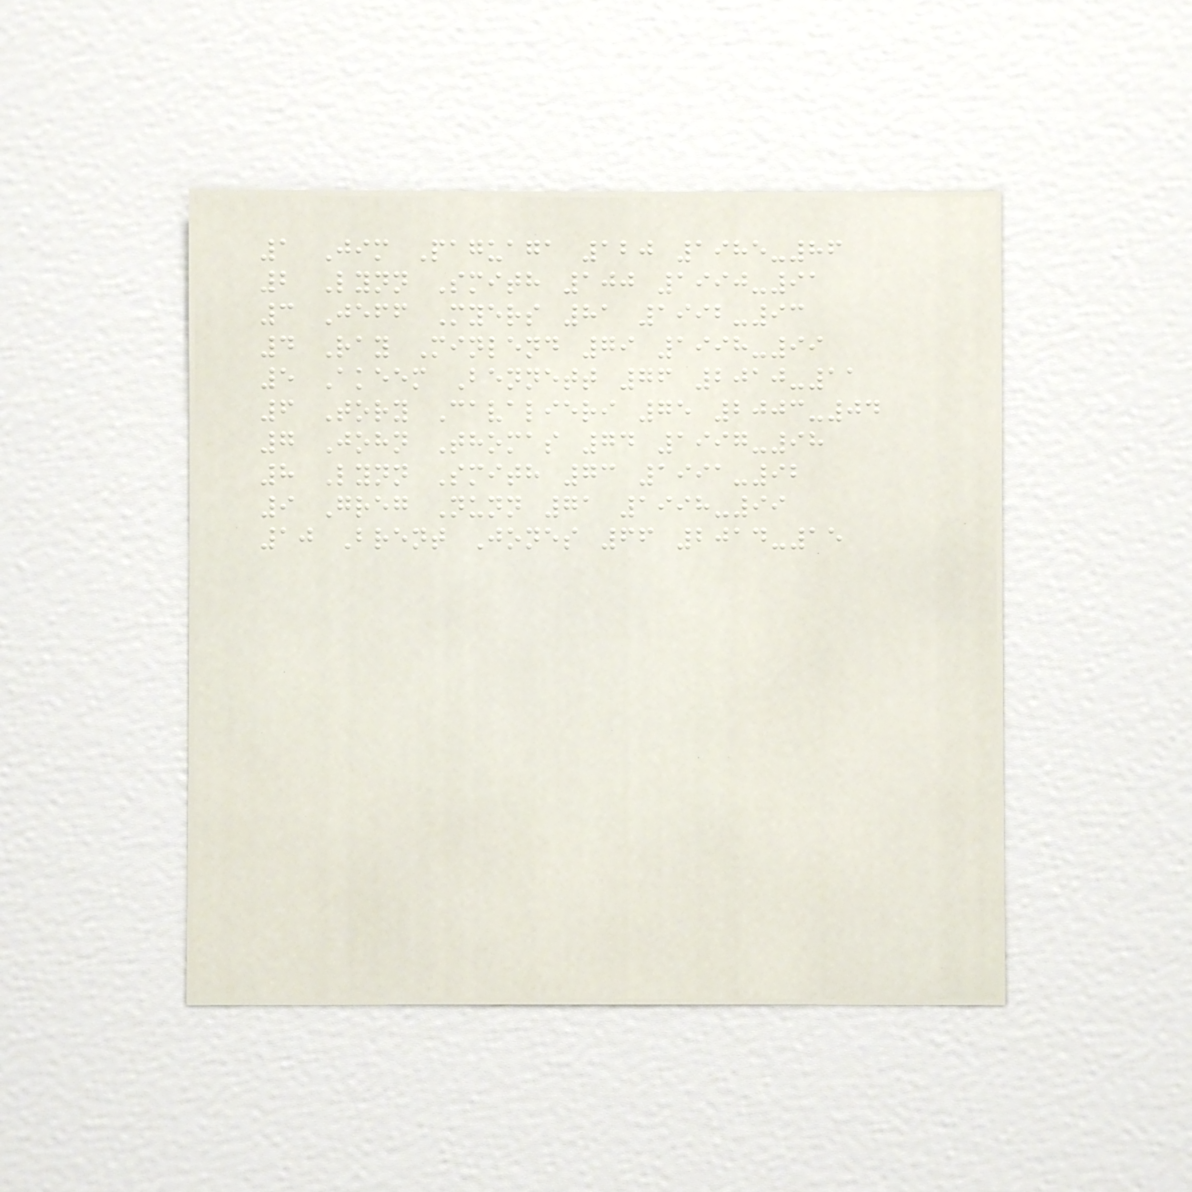1 Jim Paguaga 120 1985-86
2 Lynn Smith 100 1990-91
3 Jeff Myers 81 1992-93
4 Ray Minlend 79 1998-99
5 Akeem Bennett 76 2010-11
6 Tory Cavalieri 75 2003-04
7 John Thomas 74 1997-98
8 Lynn Smith 73 1991-92
9 Greg Nunn 71 1998-99
10 Brent Jones 66 2014-15
